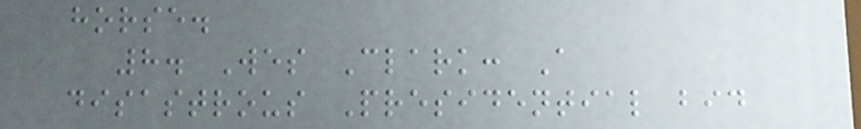horse.
8. Wes Clark: A
disastrous Presidential bid
